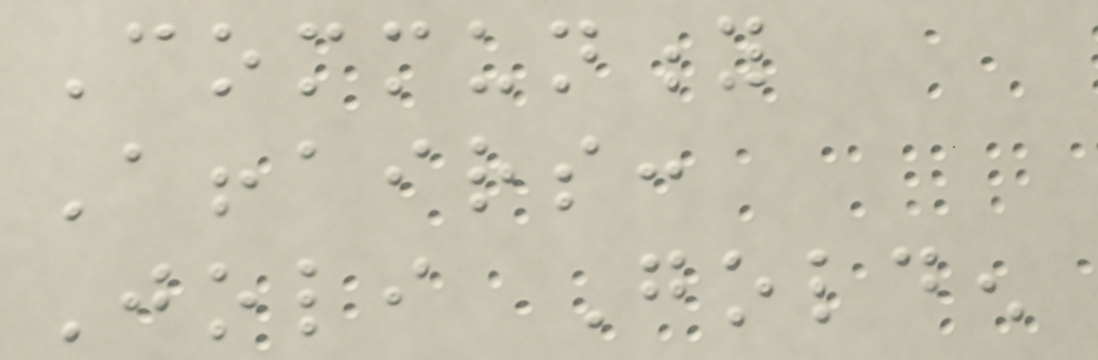Community
Affairs:
Joli Golden
